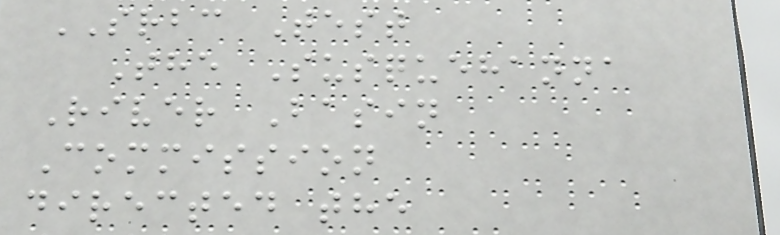SRBC Test
The Susquehanna
River Basin
Commission
directed the
